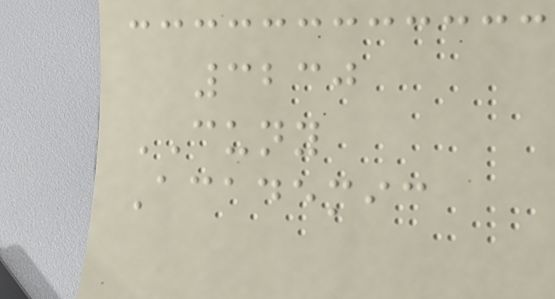3230
CUNY
Academic
